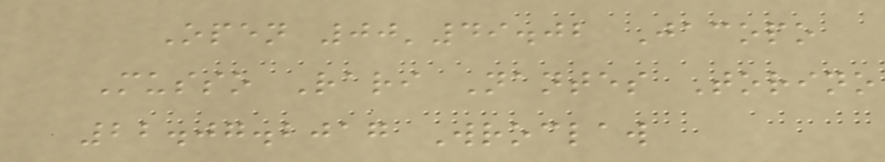Open 00'49.02 Jacopo
Musso Rari Nantes Torino
22.07.2017 Wroclaw
